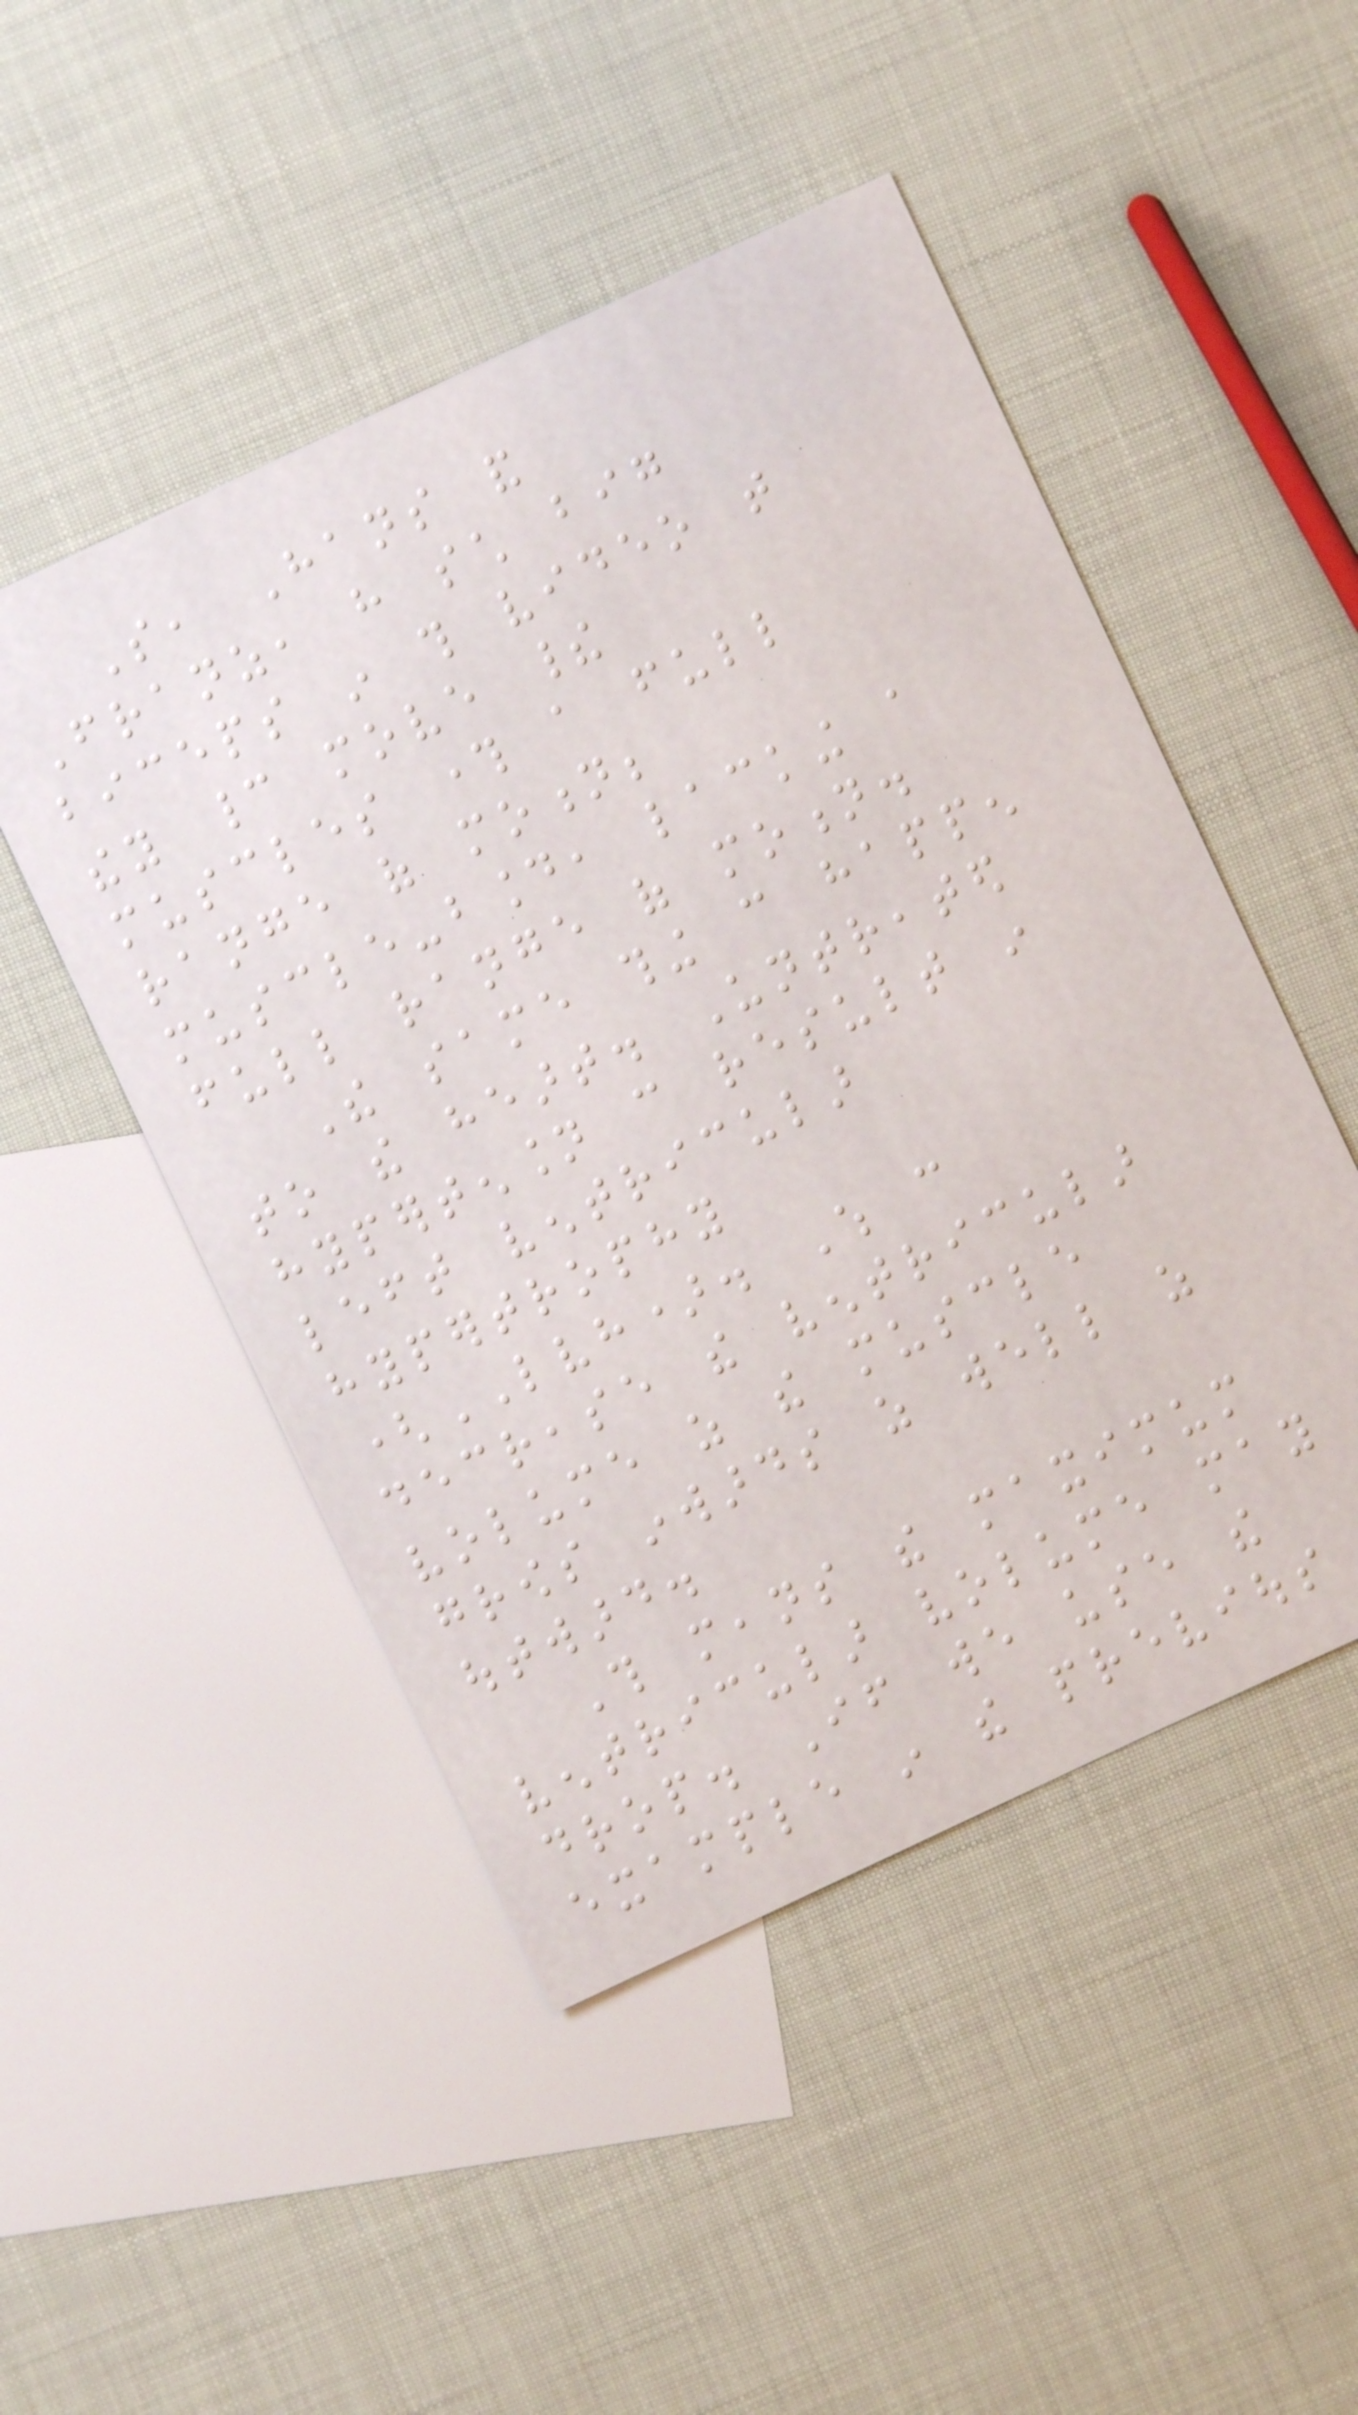So, Hans and
Franz, have such big
biceps in this video that
they cannot move their
muscles through a full
range of motion;
muscle-bound, lacking a
full range of motion.
The same thing can happen
to the heart. Untreated
hypertension can result in
left ventricular
hypertrophy
(LVH). Which can
decrease the ventricular
volume as the muscle
grows inwards as well as
outward.
This means the maximum
ventricular volume may
drop. If we use the
example in the previous
